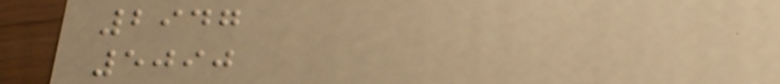2947
5090
